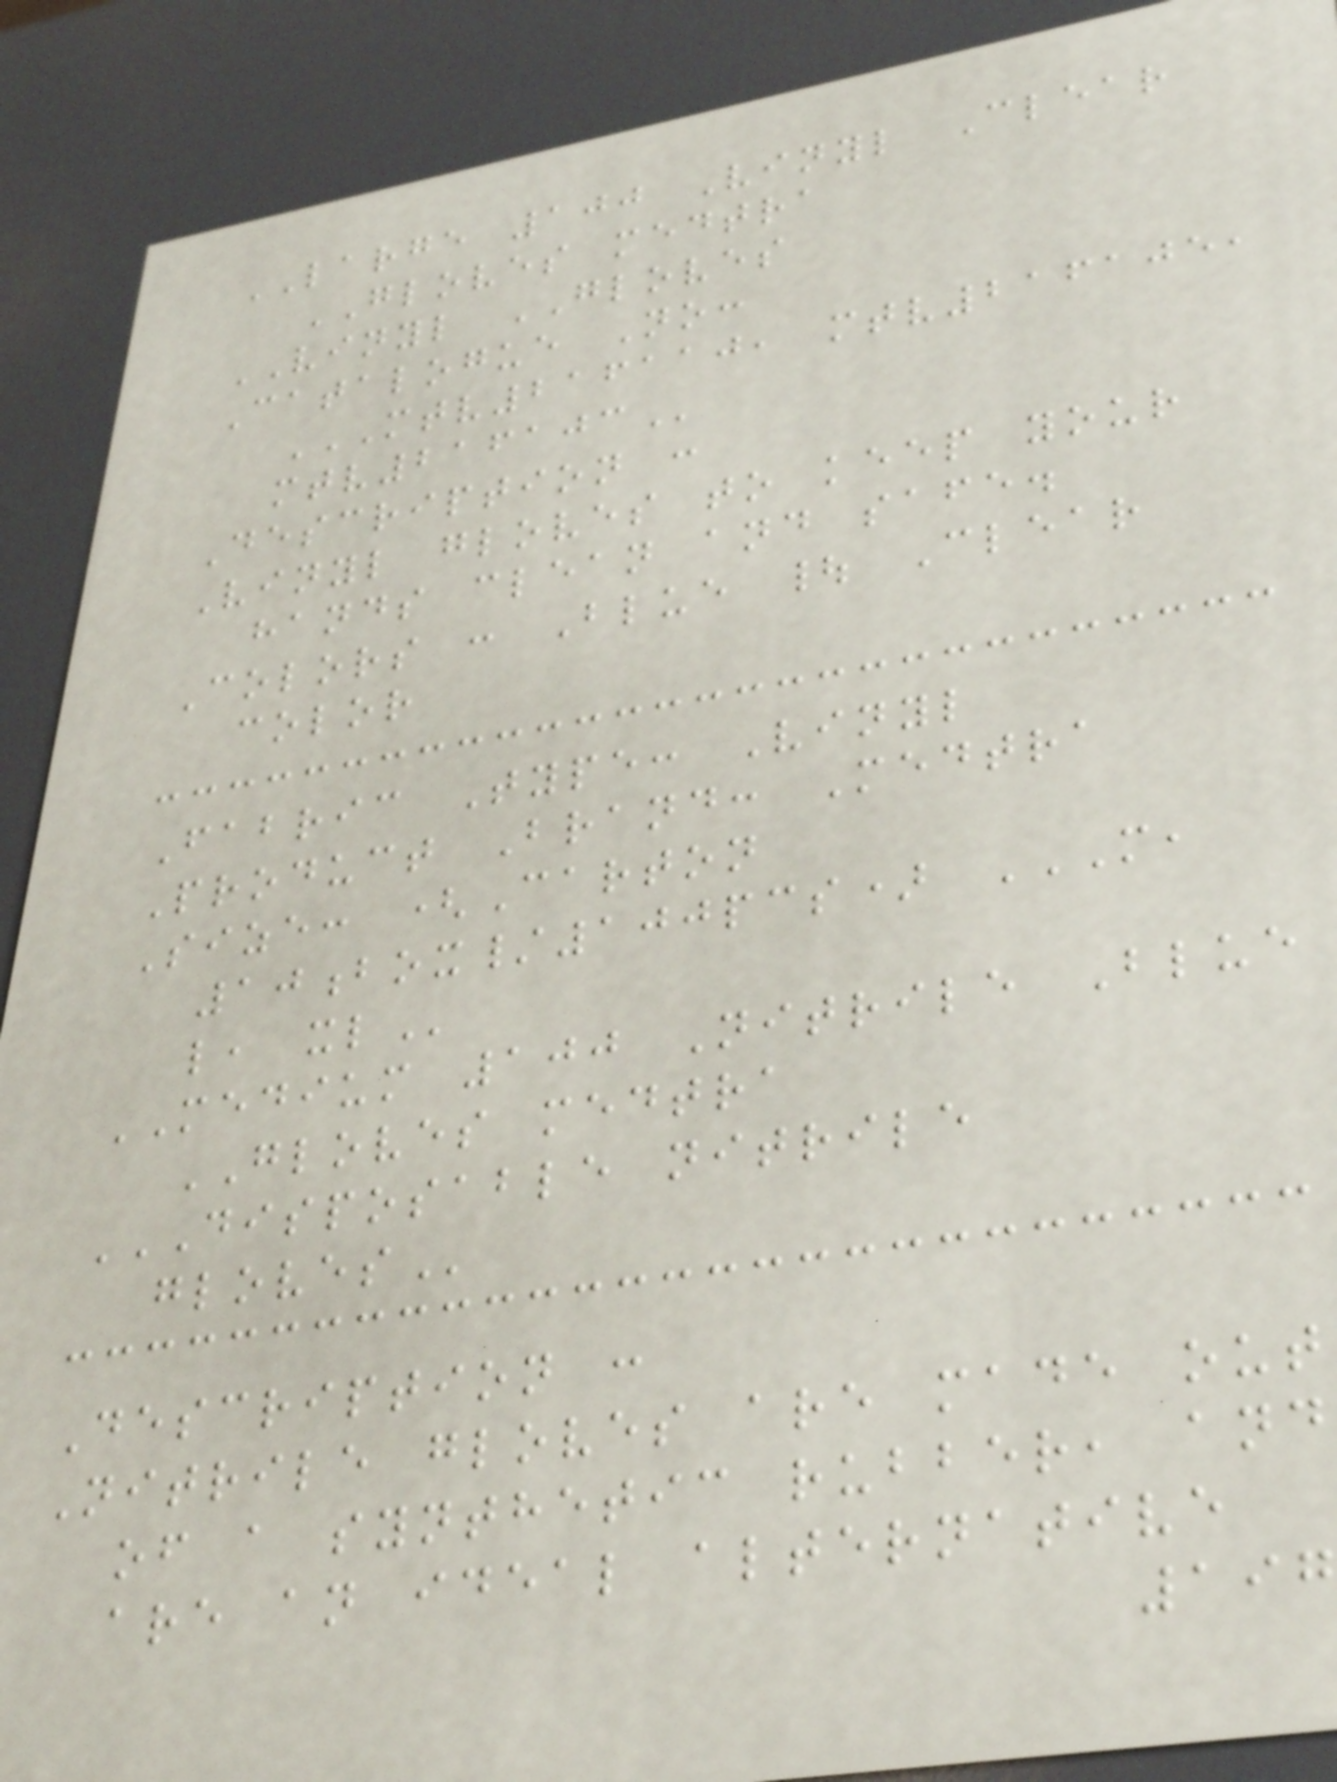LARGE 100 Vinyl Clear
GLOVES medtra
VINYL GLOVES
Catalogue No:
MTV216110, MTV216105,
Description :
Vinyl gloves to keep your
hands clean and safe.
Colors : Blue | Clear
color
Fabric Type: Vinyl
Product Brand: Medtra
Size: (Carton
10box/100pcs) M,
MEDIUM 100 Nitrile Blue
GLOVES medtra
DISPOSABLE NITRILE
Description :
Nitrile gloves are made out
of a synthetic rubber, and
are an ideal alternative
197
